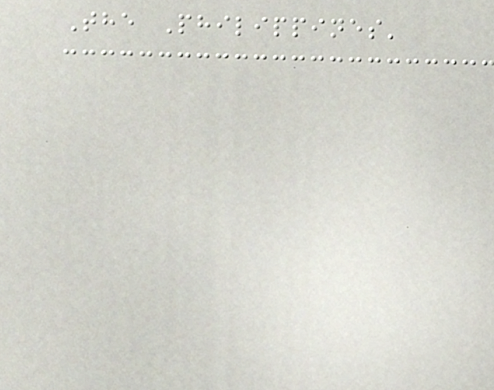The Philippines'
